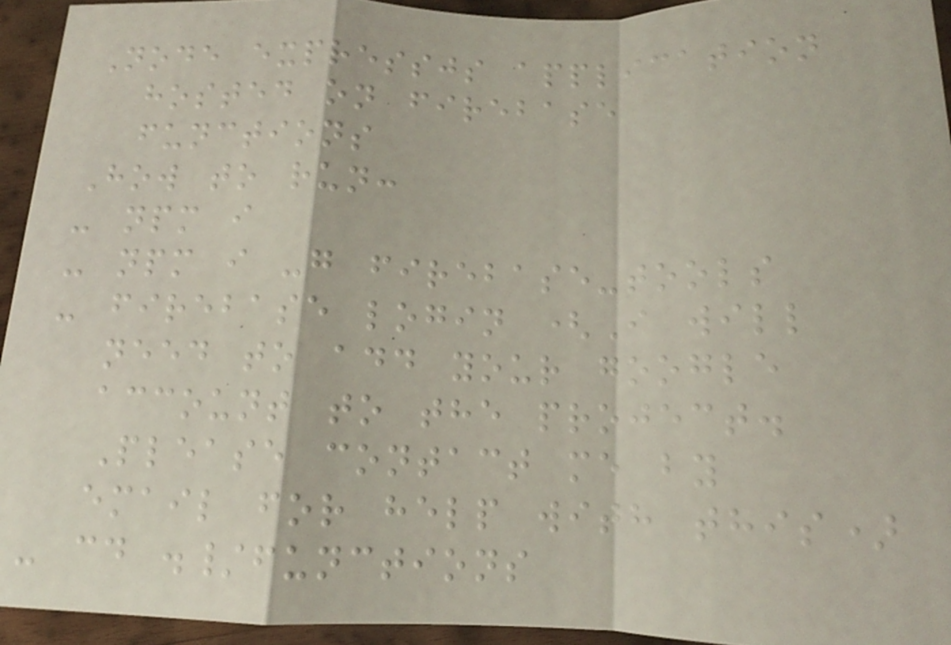Node expressjs application
hosted on firebase
functions
How to run:
- npm i
- npm i -g firebase-tools
- firebase login (I will
need to add your google
account to the project.
Please contact me by
email for help with this)
- cd ./functions
